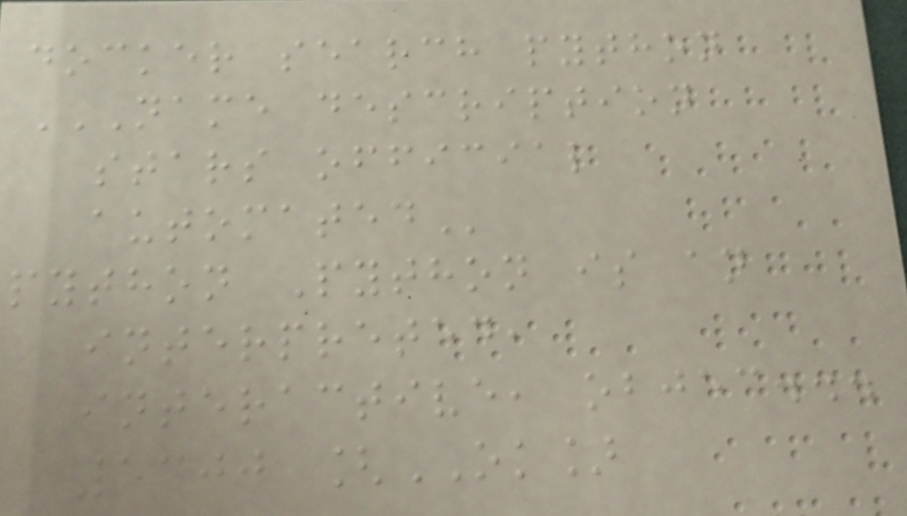docker search python
NAME DESCRIPTION
STARS OFFICIAL
AUTOMATED
python Python is an
interpreted,
interactive, objec...
5300 [OK]
